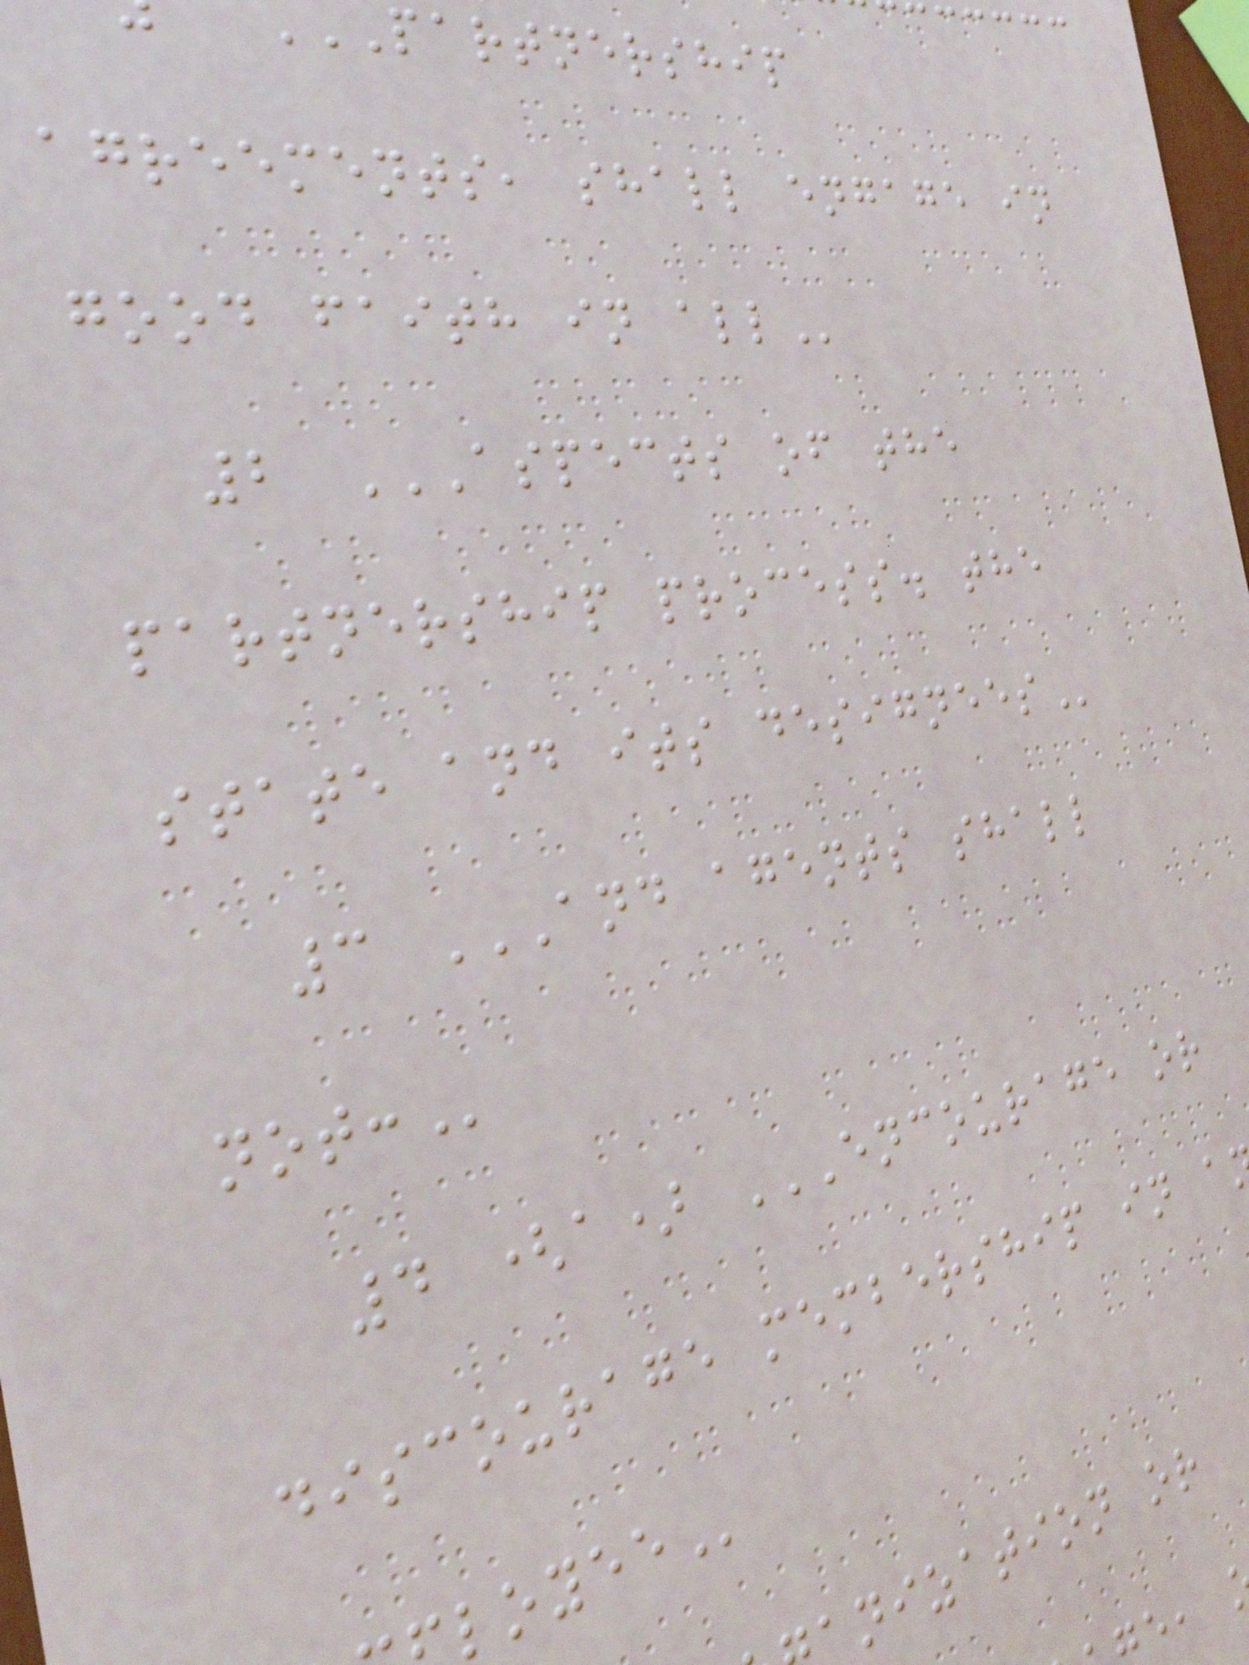partnership
agreements, shall engage in
good faith in
2 ASPECTS OF THE
partnership process. the
state and its
3 AND AGENTS SHALL
4 (a) ENCOURAGE OR
discourage membership in
nization or
